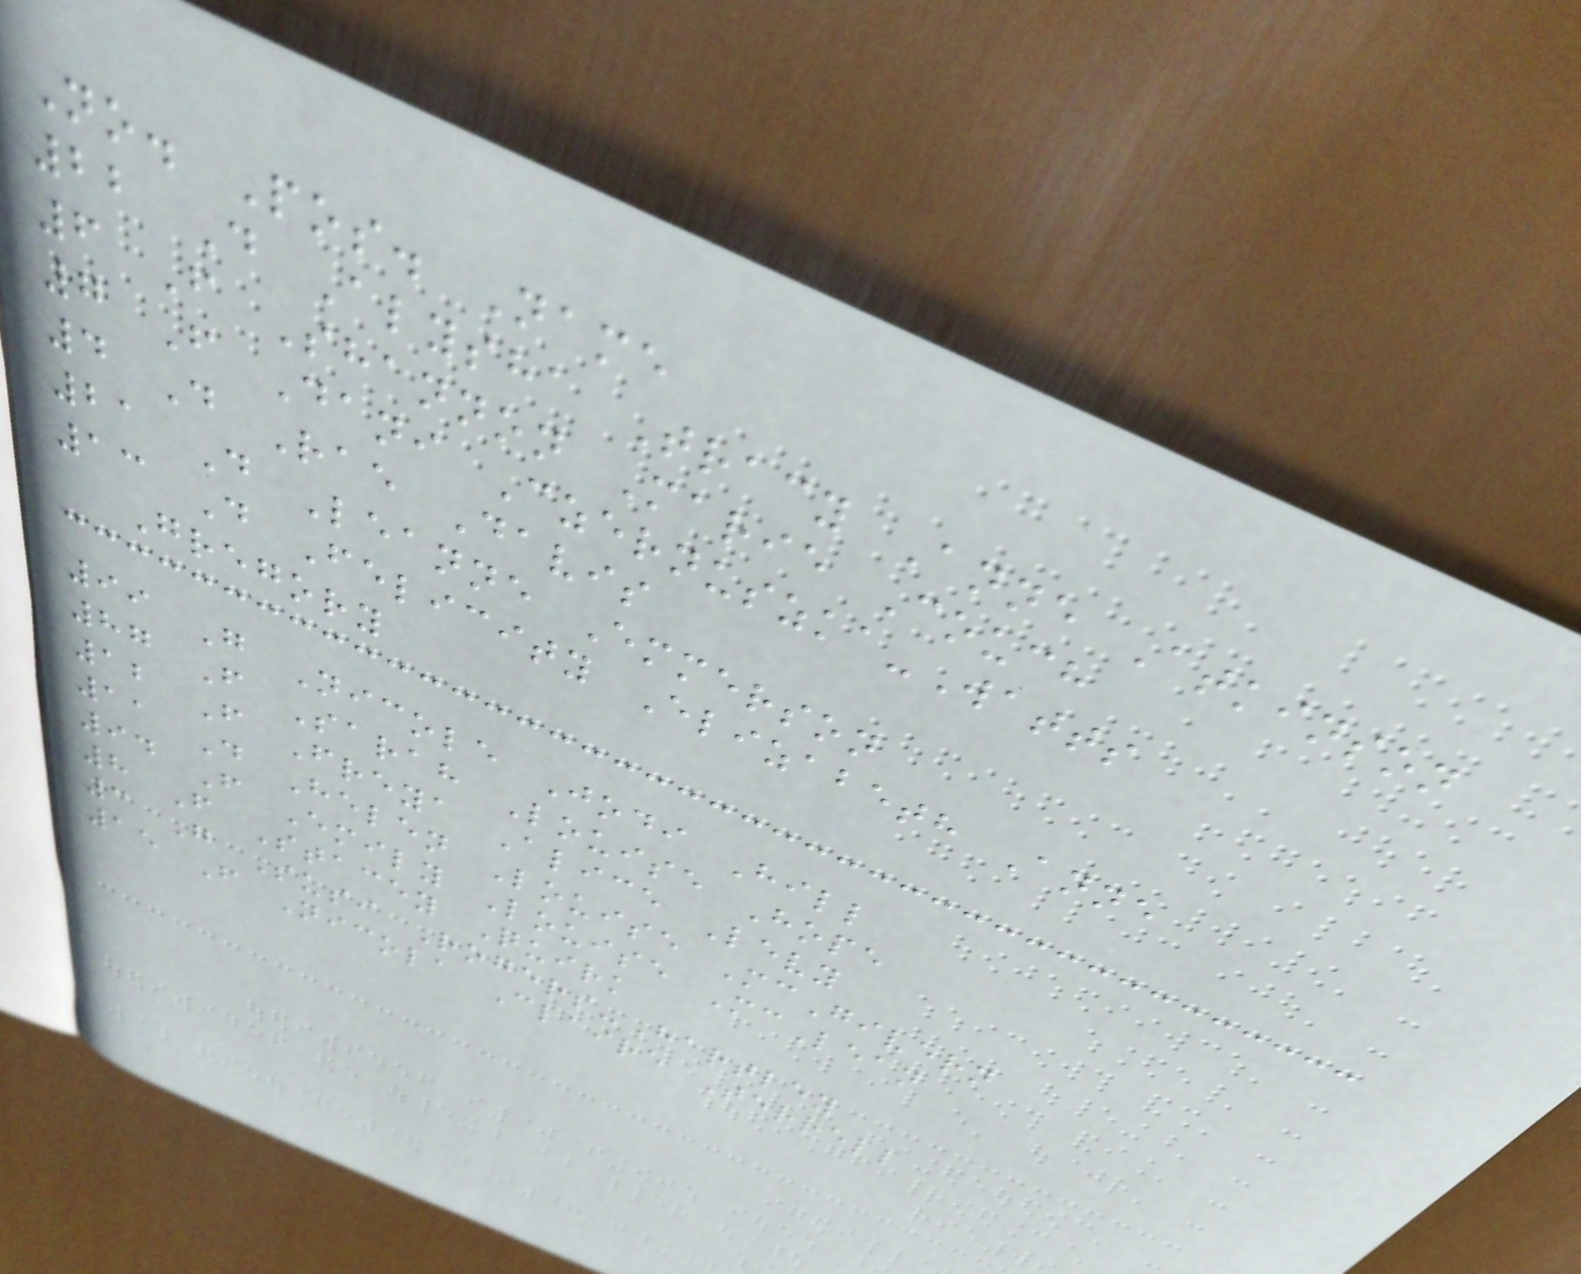No. Pos. Name
22 D Alysha Tracy Anne Atkinson
6 F Shannon Marie Couch
7 F Dani Czernuszka-Watts
4 D Rae Davis
21 D Leanne Emmerson
13 D Felicity Elizabeth Anne
Gregory
99 G Nicole Jodi Hill
87 F Sarah Louise Hope
12 F Freya Alice Levy
11 D Helen Louise McGivern
94 F Emily Louise McLean
8 F Stacey Quirk
3 G Susi Rogers-Hartley
15 F Nicola Claire Terrell
